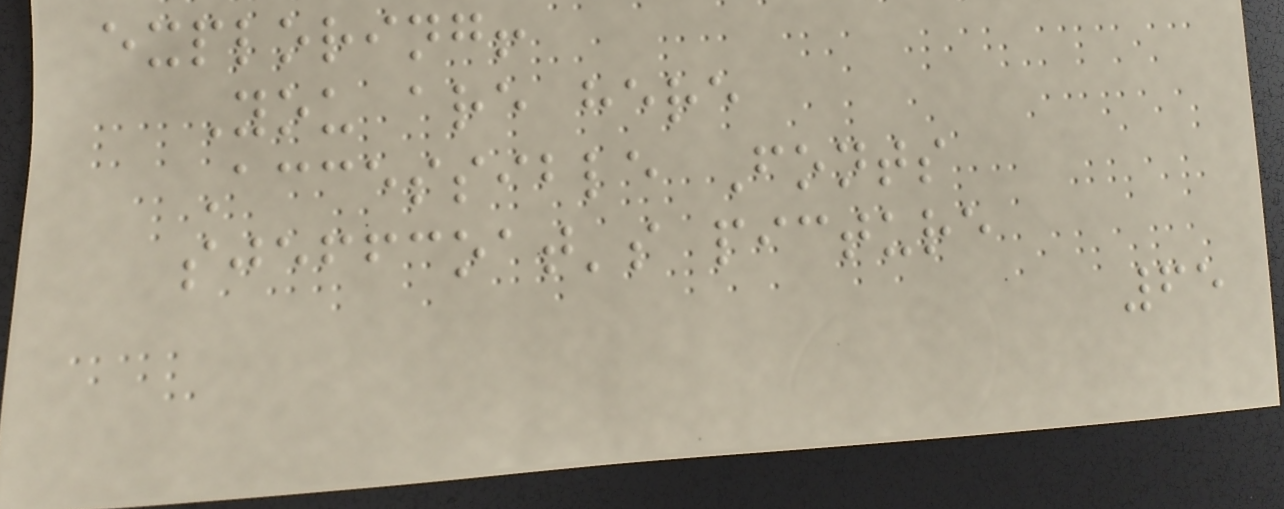exploring!
You are here
Accessible Fonts
sjeffcoat's picture
65
